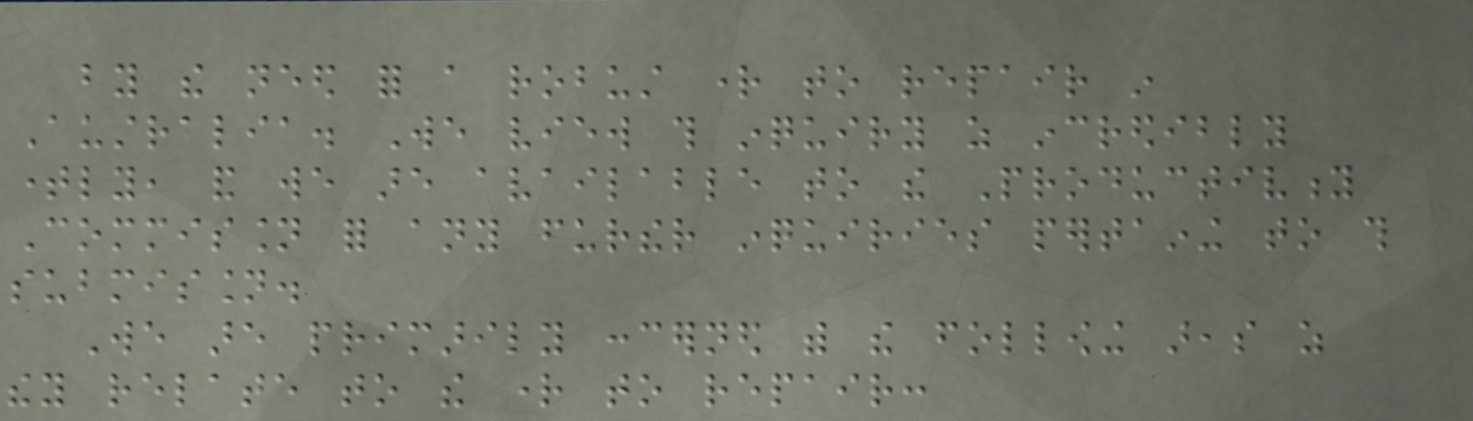by the need for a robust right to repair in
Australia. We view this inquiry as incredibly
timely, and we are available to the Productivity
Commission for any further inquiries pertaining to this
submission.
We are primarily concerned with the following areas as
they relate to the right to repair:
